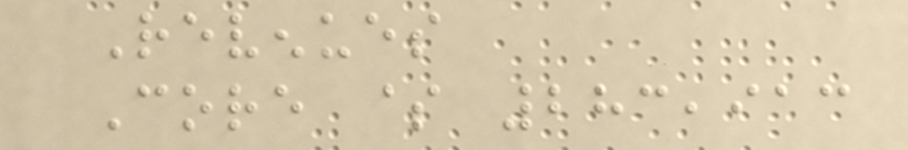Revenues
Core $ 283,913
